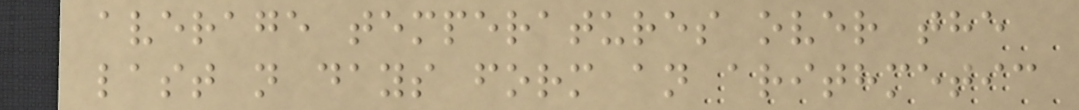average temperatures over the
last n days form an arithmetic
